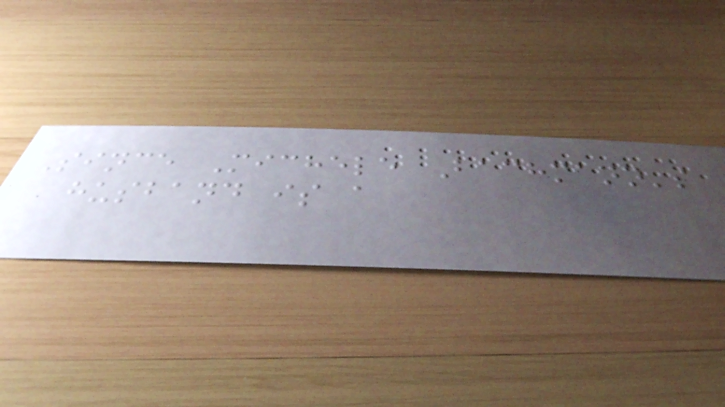Since Michele Bachmann's
husband is a
